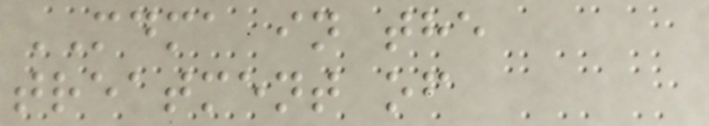MDMA in the
treatment of
